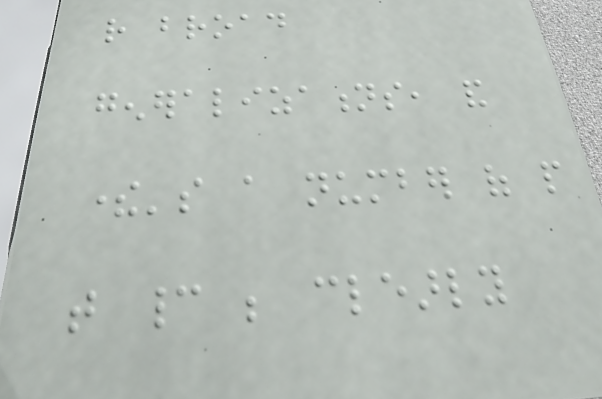rather broad
generalizations, and
there's a number of people
that cannot be clearly
